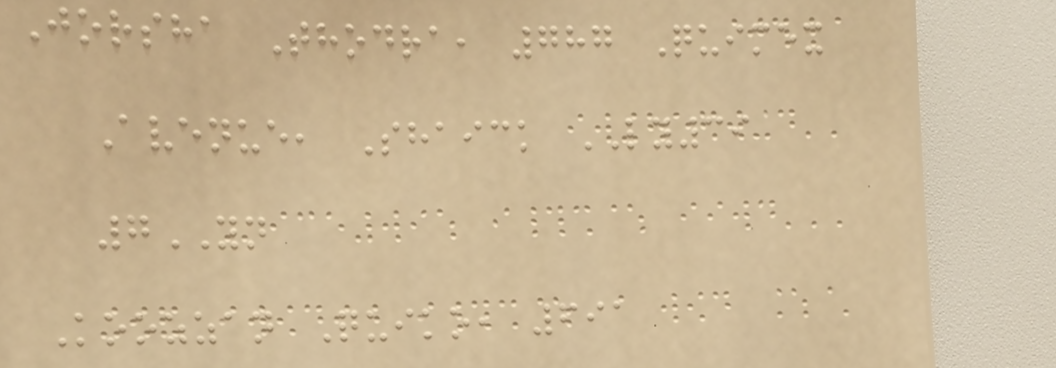Jorsha Thodra, 787 Quimex
Avenue, Shaick LY39
7YN
Koozzan Quiko, 691
